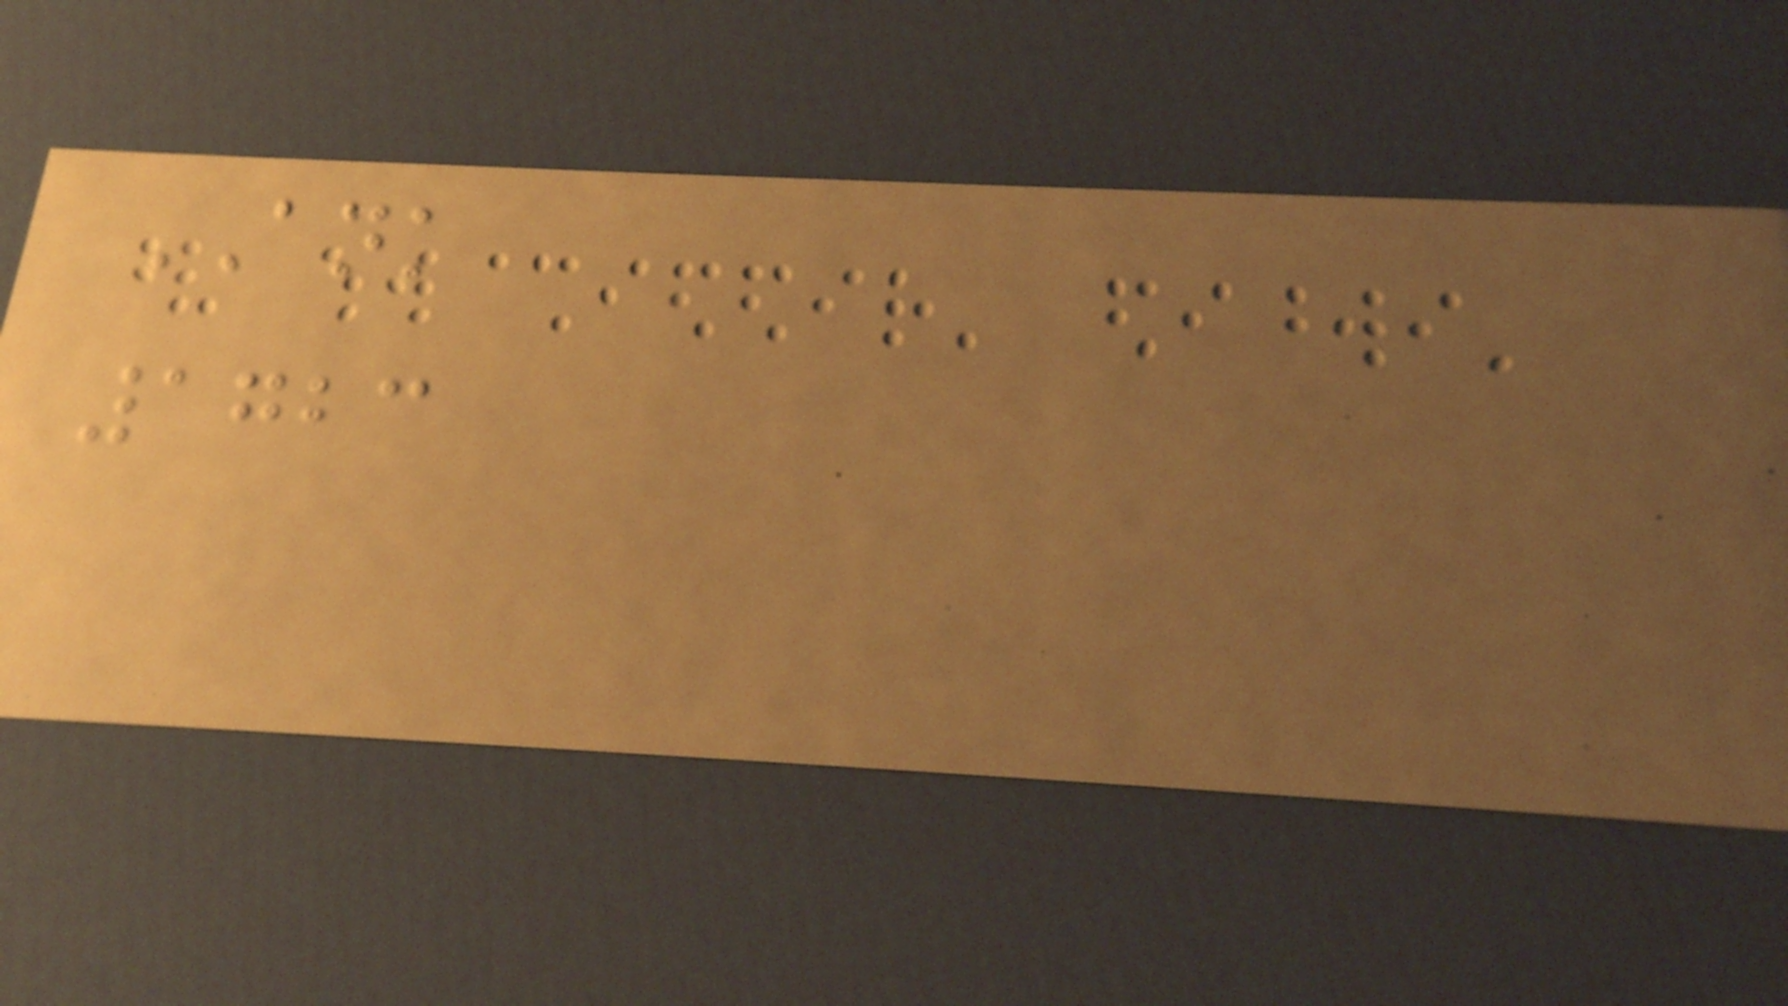ANK
1723
